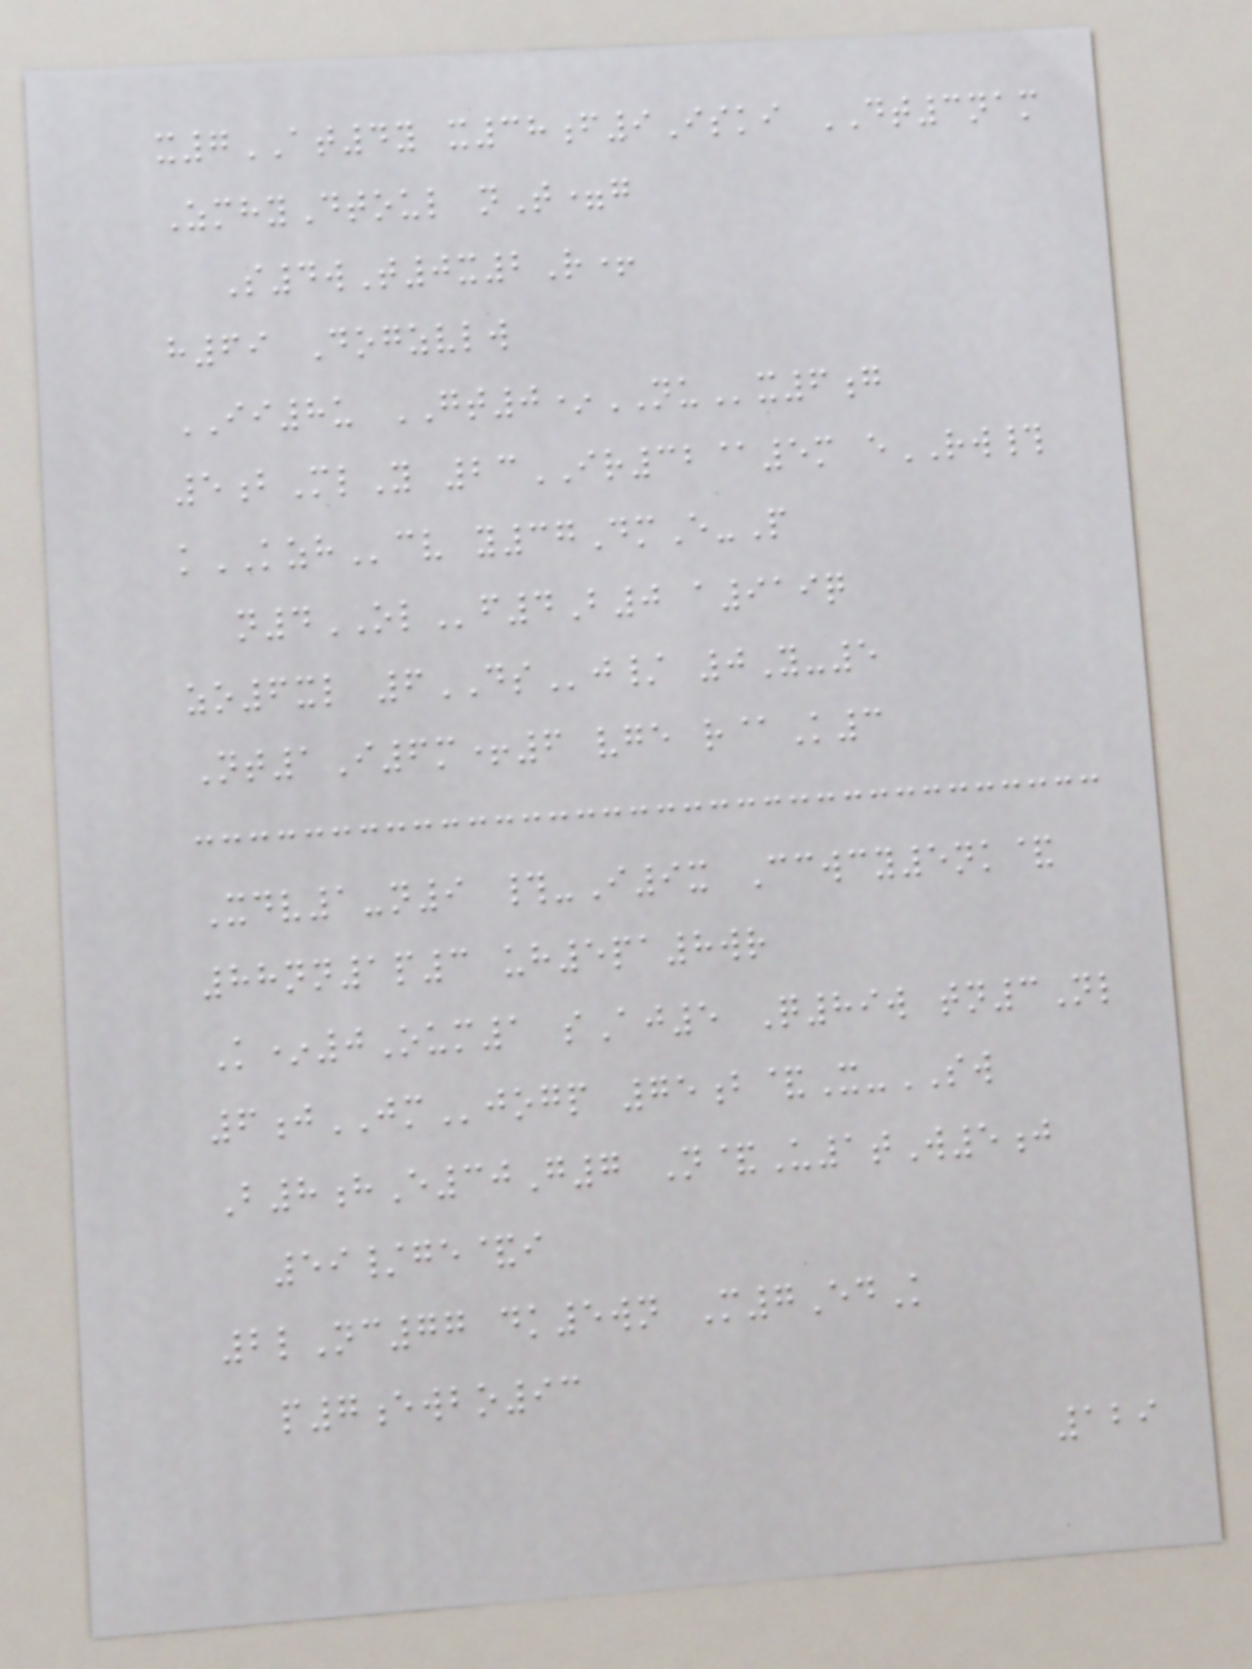x7AT4y x38f9Iski DT3nam
ZmhyDtoul nT=g
S4wT0x2R+
h69 Dogzvlw
II8u GT0*NUx6g
5bMlY 23IR32@5m eRW#
kKZHcv y37DmE-P
n4OLf4B0 a919q
zo6xl 6DSj/ 0Y-5
Nt1I6m+6 vge r@K3
Xdv1-n9 #-I9x Ccwcy5nk&
88nn1p3 uh5pa8wr
K*0Oum1 sAj5 Q89w tn3Nl
6jJMjogp 75b&X-SW
B8hE30G7 N&U1tW5j
59/ge&i
2lNc77 dk5wn M7EdK
p7ewbo93
129
